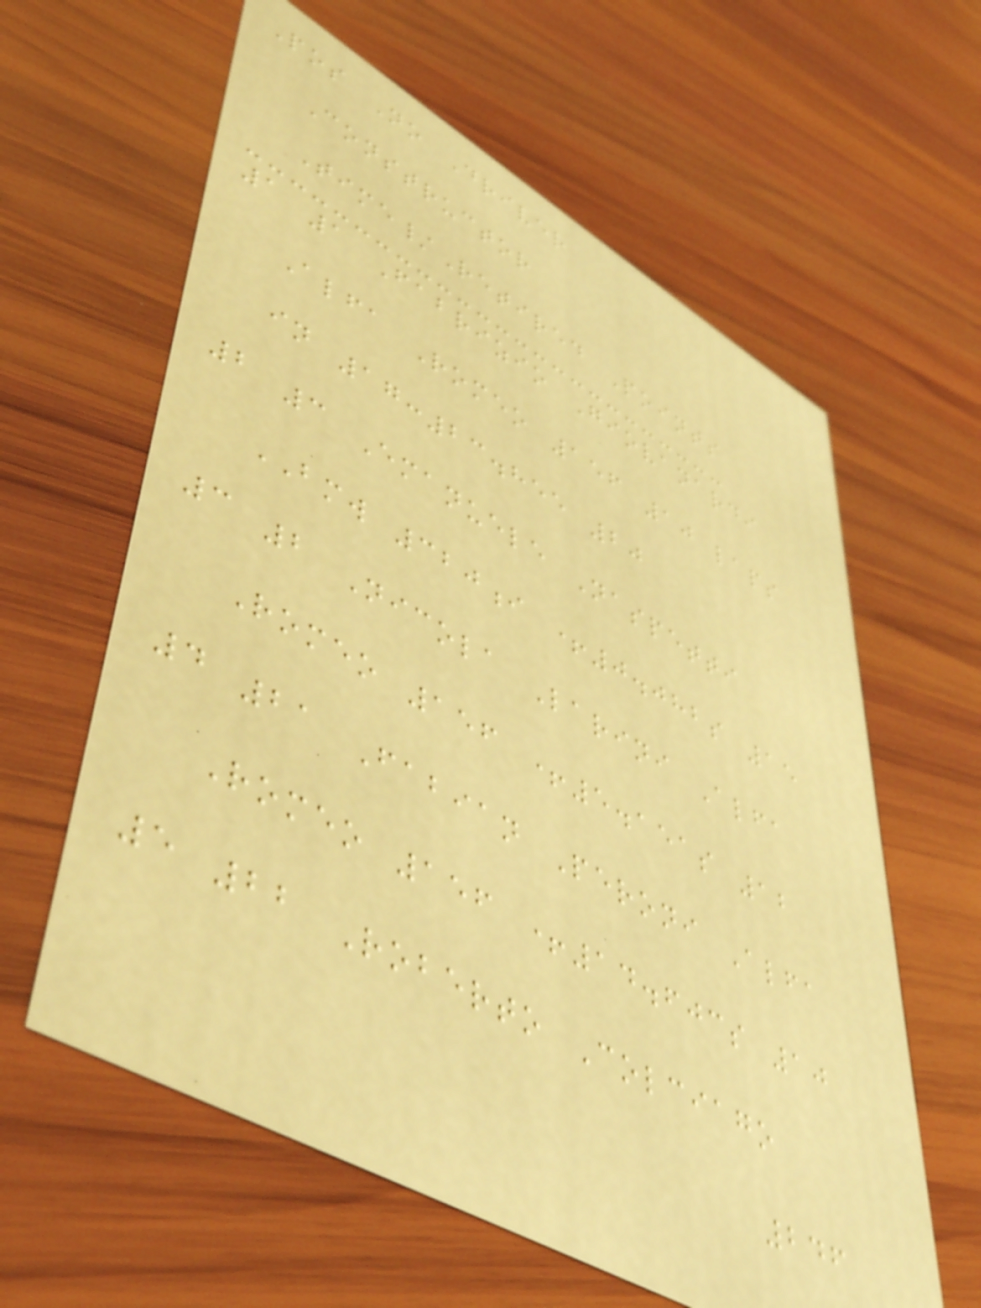Pos No Driver
Constructor
Time/Retired Points
1 1 Fabrizio Giovanardi
Alfa Romeo 156 10 laps
in 17:23.855 20
2 3 Emanuele Naspetti
BMW 320i +0.082s 15
3 2 Nicola Larini Alfa
Romeo 156 +5.151s 12
4 21 Fabian Peroni Alfa
Romeo 156 +14.603s 10
5 22 Roberto Colciago
246
